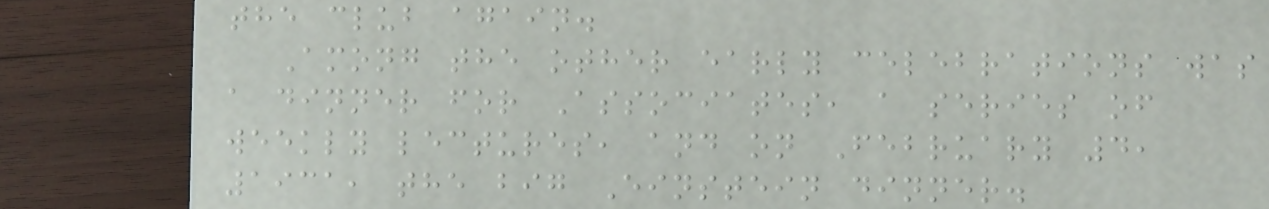the club again.
Among the other early celebrations was
a dinner for Associates, a series of
weekly lectures, and on February 4,
1931, the big Einstein dinner.
